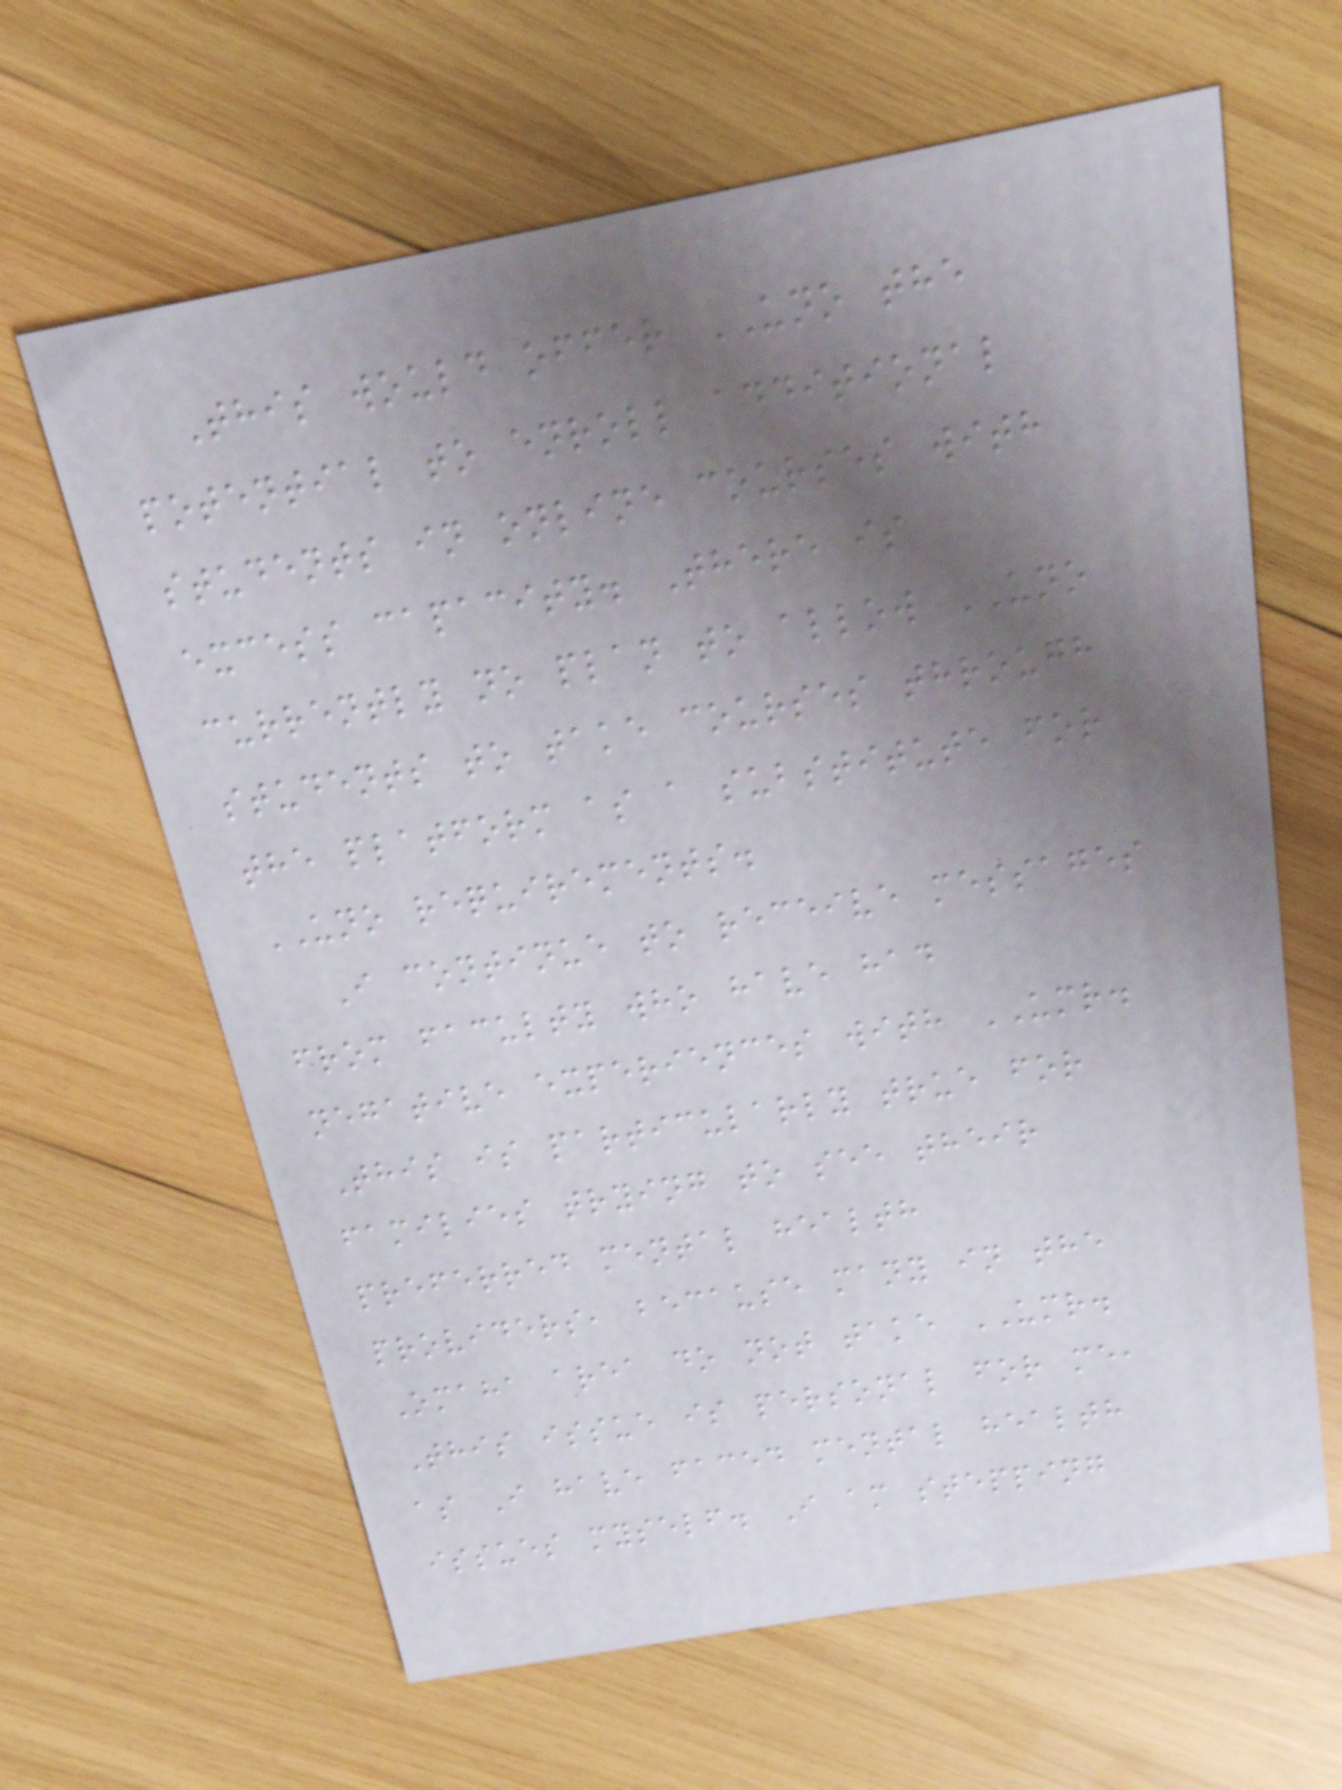This would offer UNO the
potential to enroll additional
students in online courses with
excess capacity. There is
currently no plan to allow UNO
students to take courses through
the platform as a substitute for
UNO requirements.
I continue to receive messages
from faculty who have had
negative experiences with UMR.
This is particularly true for
families trying to see their
preferred mental health
providers, because many in the
Omaha area do not take UMR.
This issue is personal for me,
as I have faced mental health
issues myself. I am stepping
